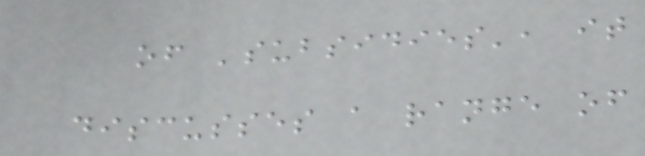of 'subsidies', it
discusses a range of
